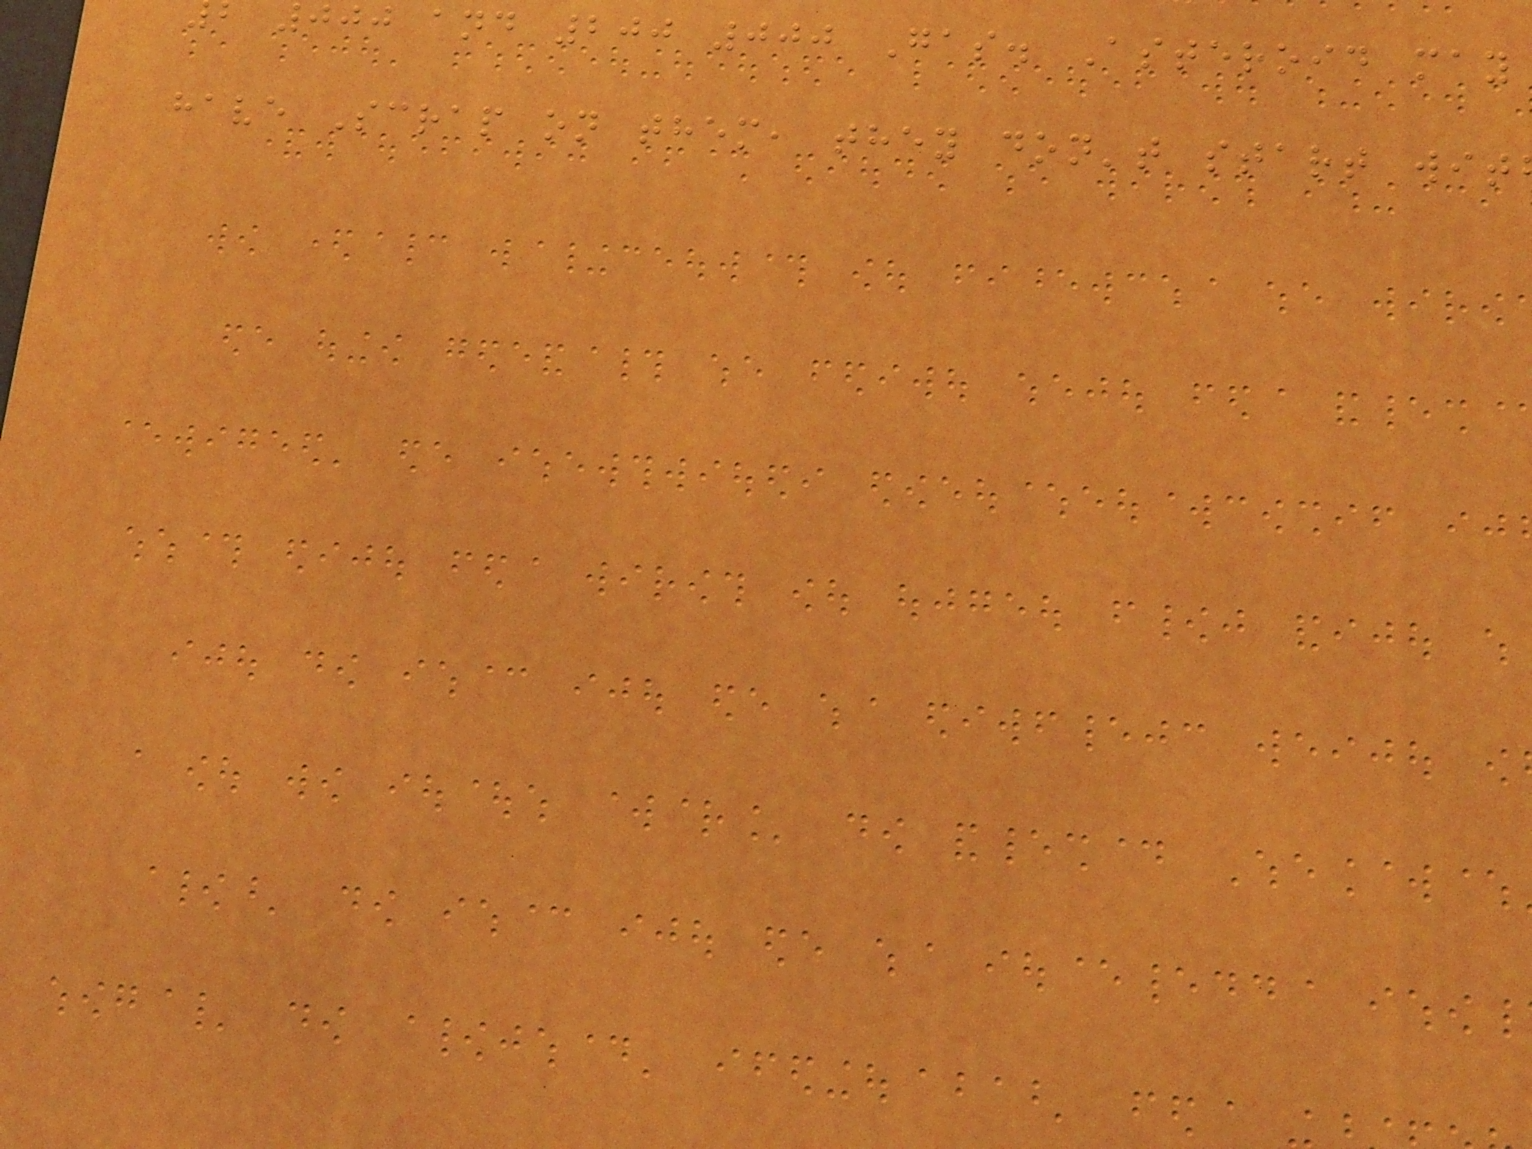000 and 200 000 Gas. Asteroid may
have Scrap on them, they don't start wit
